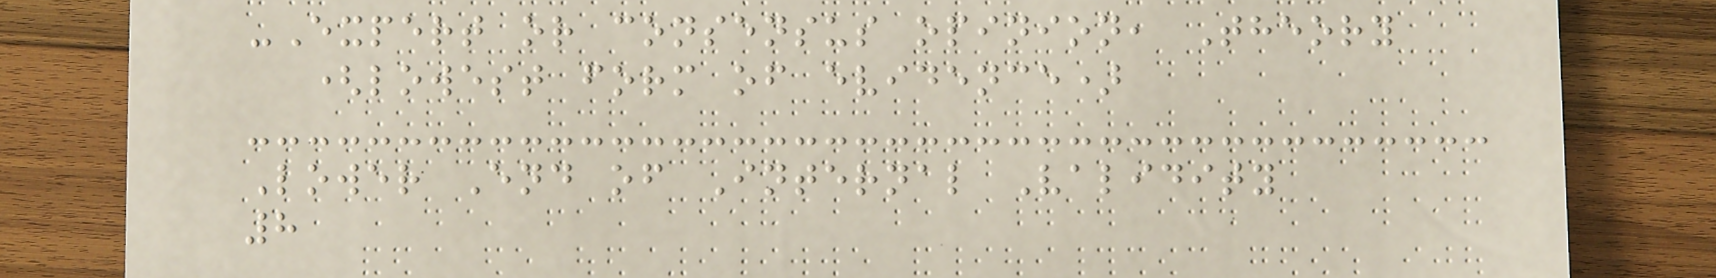-Expert or consensus opinion, Theory
(lowest form of evidence)
Lower End of Internal Validity
8
